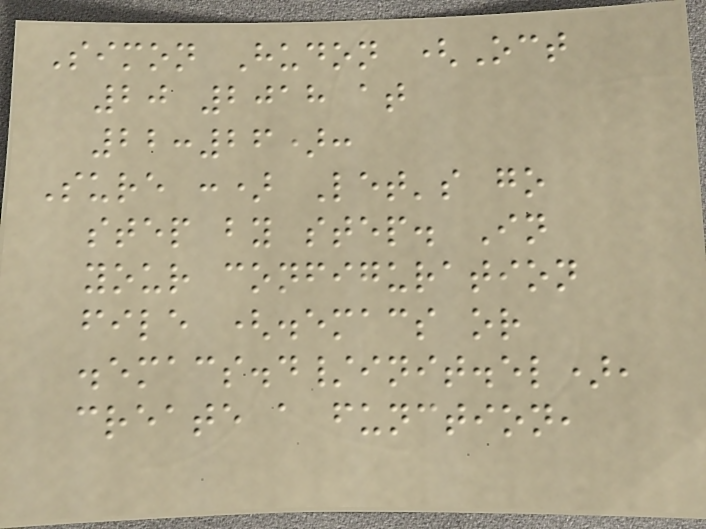Simon Hudon (Oct
20 2018 at
22:26):
Sure :) Let's go
step by step. In
your configuration
file (.emacs or
.emacs.d/init.el),
create a function,
